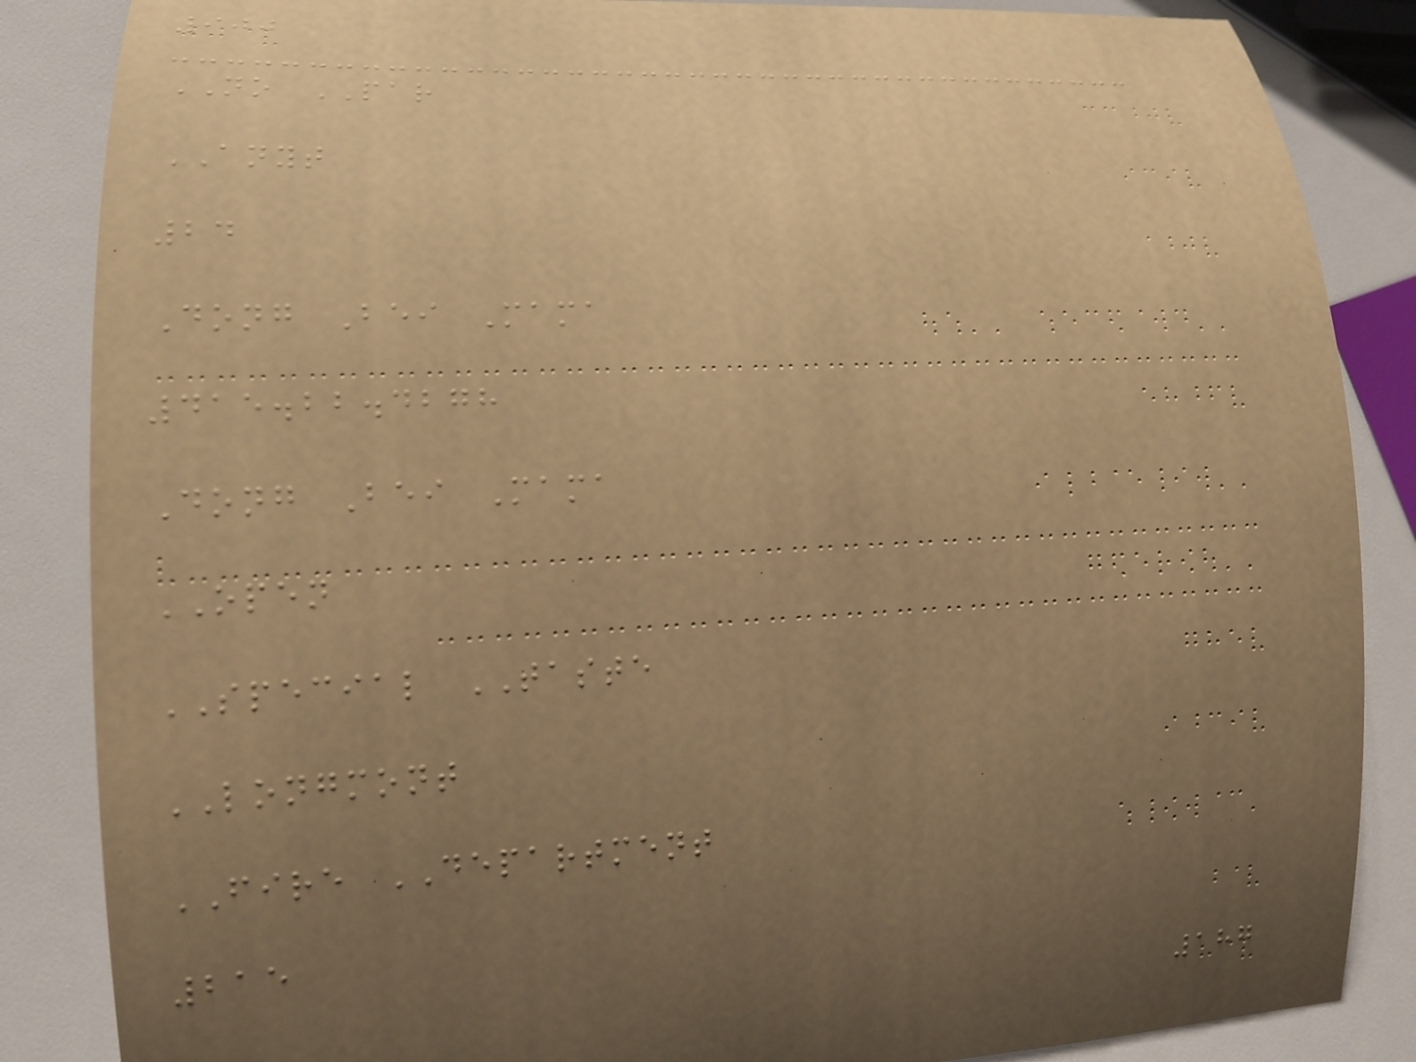900
NO PAR
ANYT
24
Dong Bei Mama
415.22.4278
Dong Bei Mama
OPEN
SPECIAL TASTE
LONGMONT
FIRE DEPARTMENT
215
187
